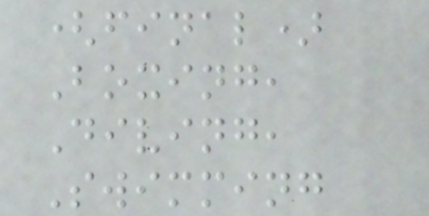(final)
Boxing,
Diving,
Swimming
